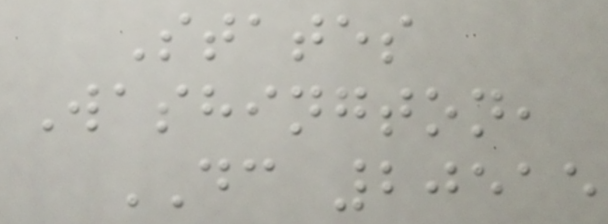States
Washington,
DC 20515
